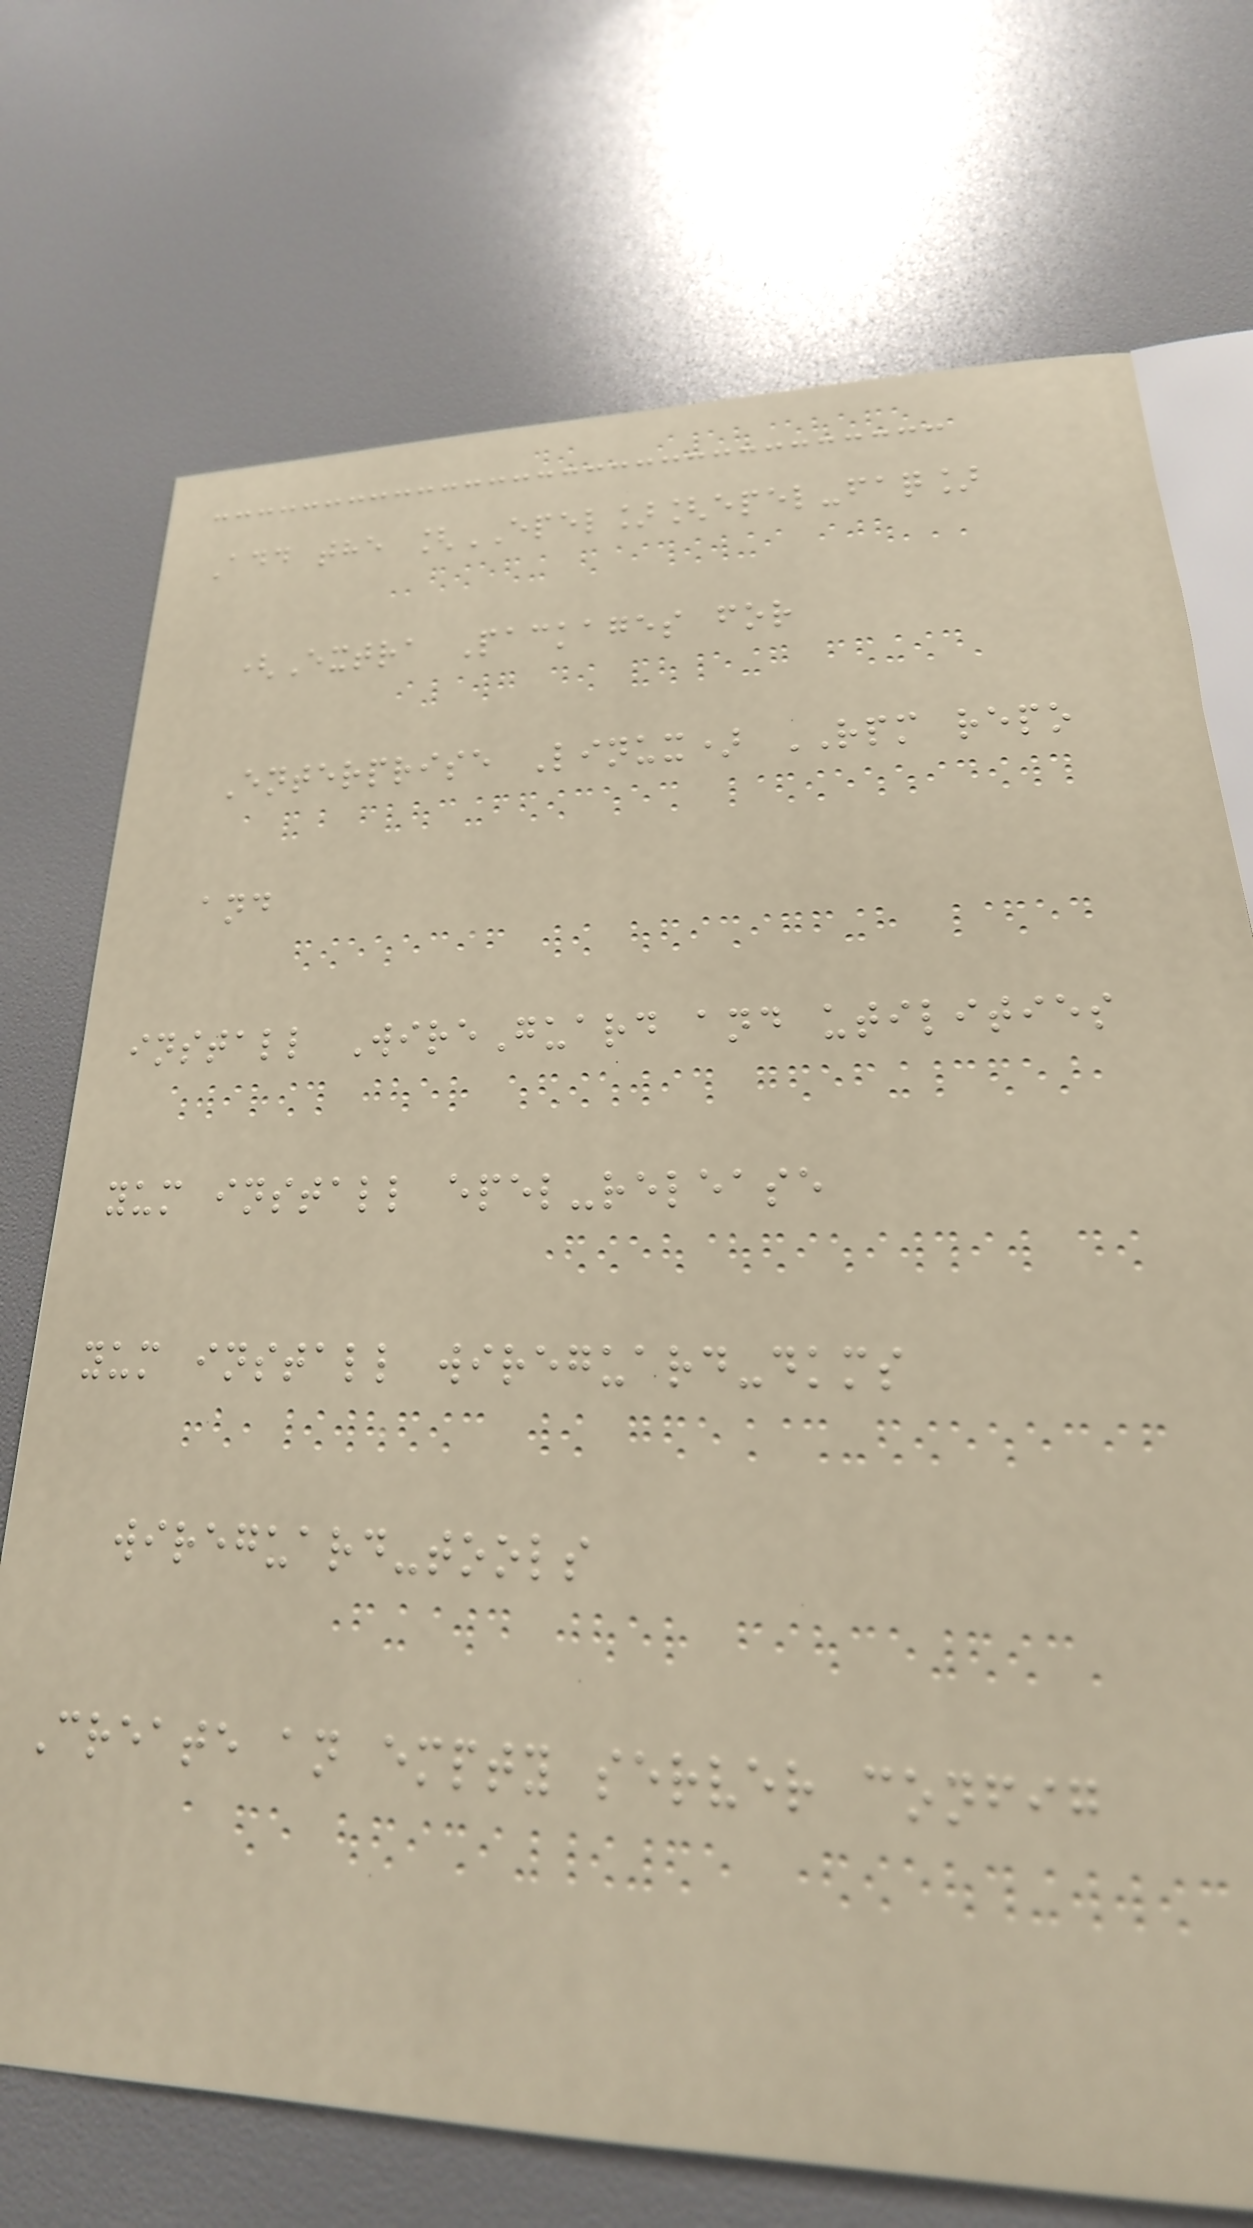Add the [EPEL][epel-faq]
(Extra Packages for
Enterprise Linux) RPM repo
and
install WireGuard and utilities
yum install epel-release
yum install wireguard-dkms
wireguard-tools
Create an empty server config
